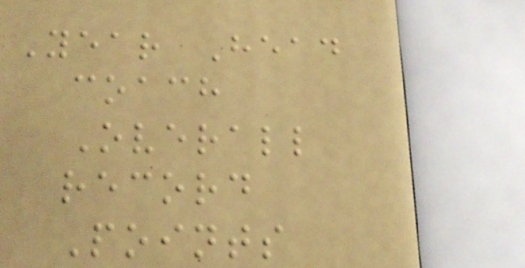Year Head
coach
Overall
record
Points
